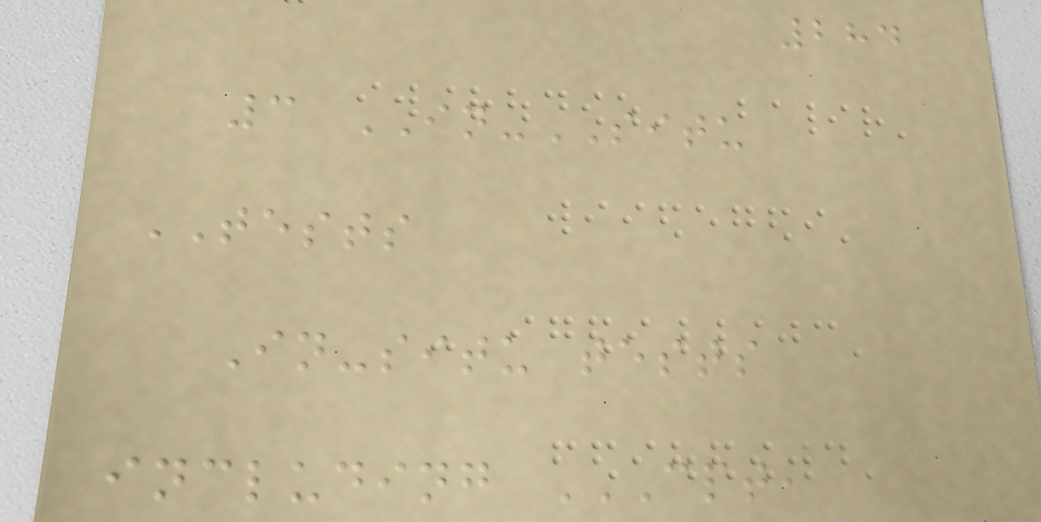284
3 IN-SITU
TESTS
In-situ tests
including CPT,
